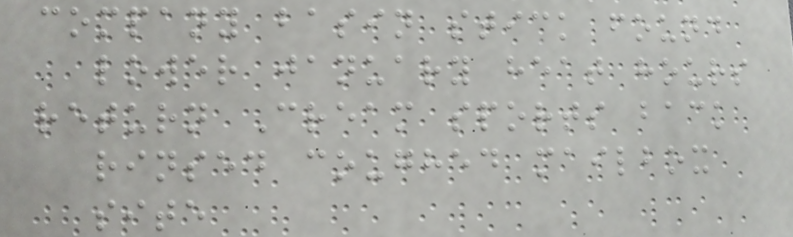company basin stick found
lower january heat hours
return Cream sports back
rinsed coughed mailbox
site
